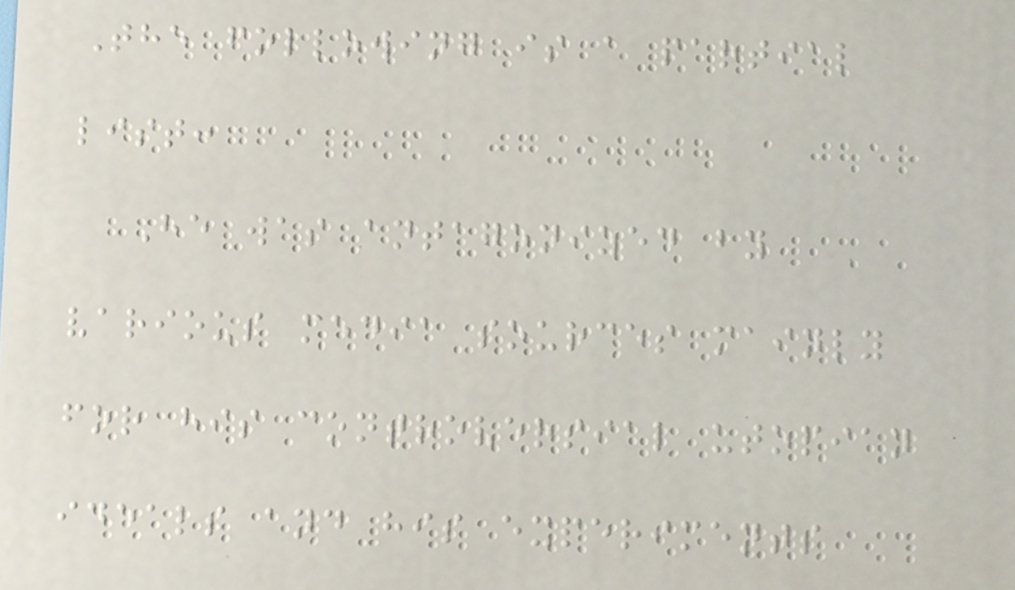The following is a partial
list:
He was antagonized by
various media sources mainly
for his controversial utopian
ideals and his experiments
